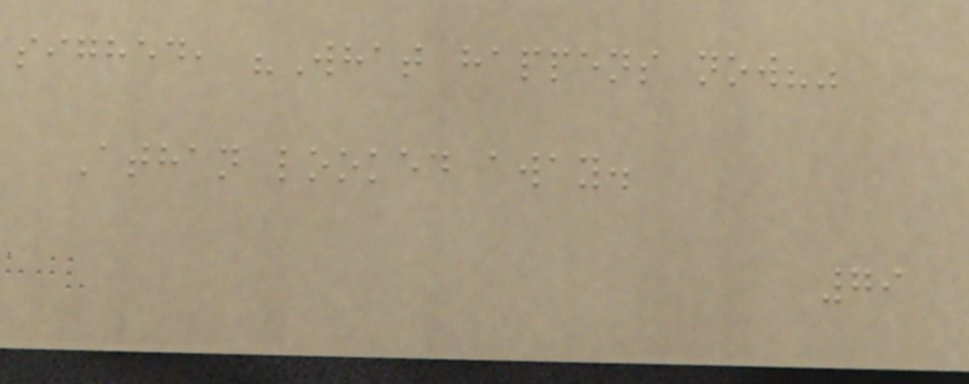sighed, "What happens now?"
Athan looked away.
79
